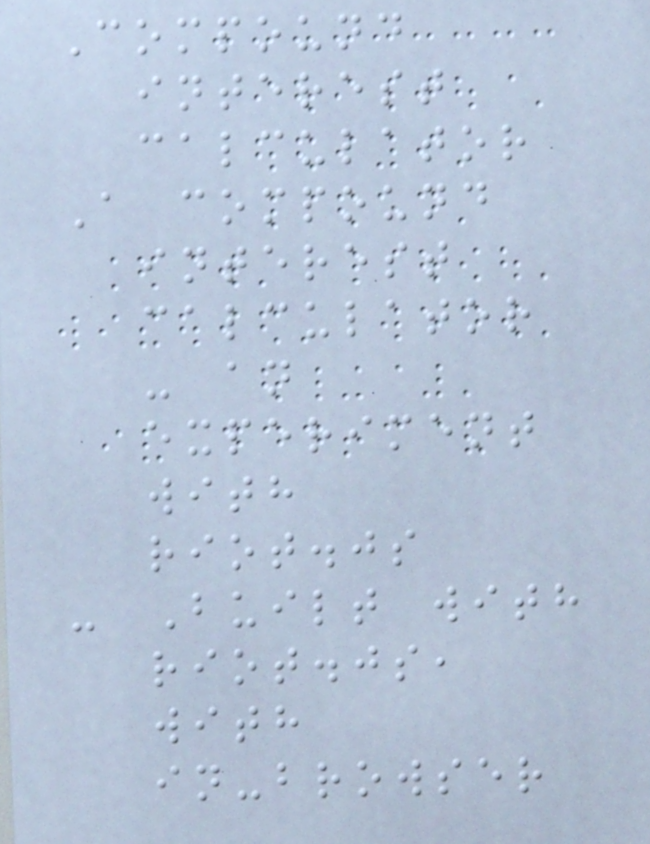Compound
interest
calculator
A compound
interest
calculator
- an
experiment
with
riot.js
- Built with
riot.js,
with
in-browser
